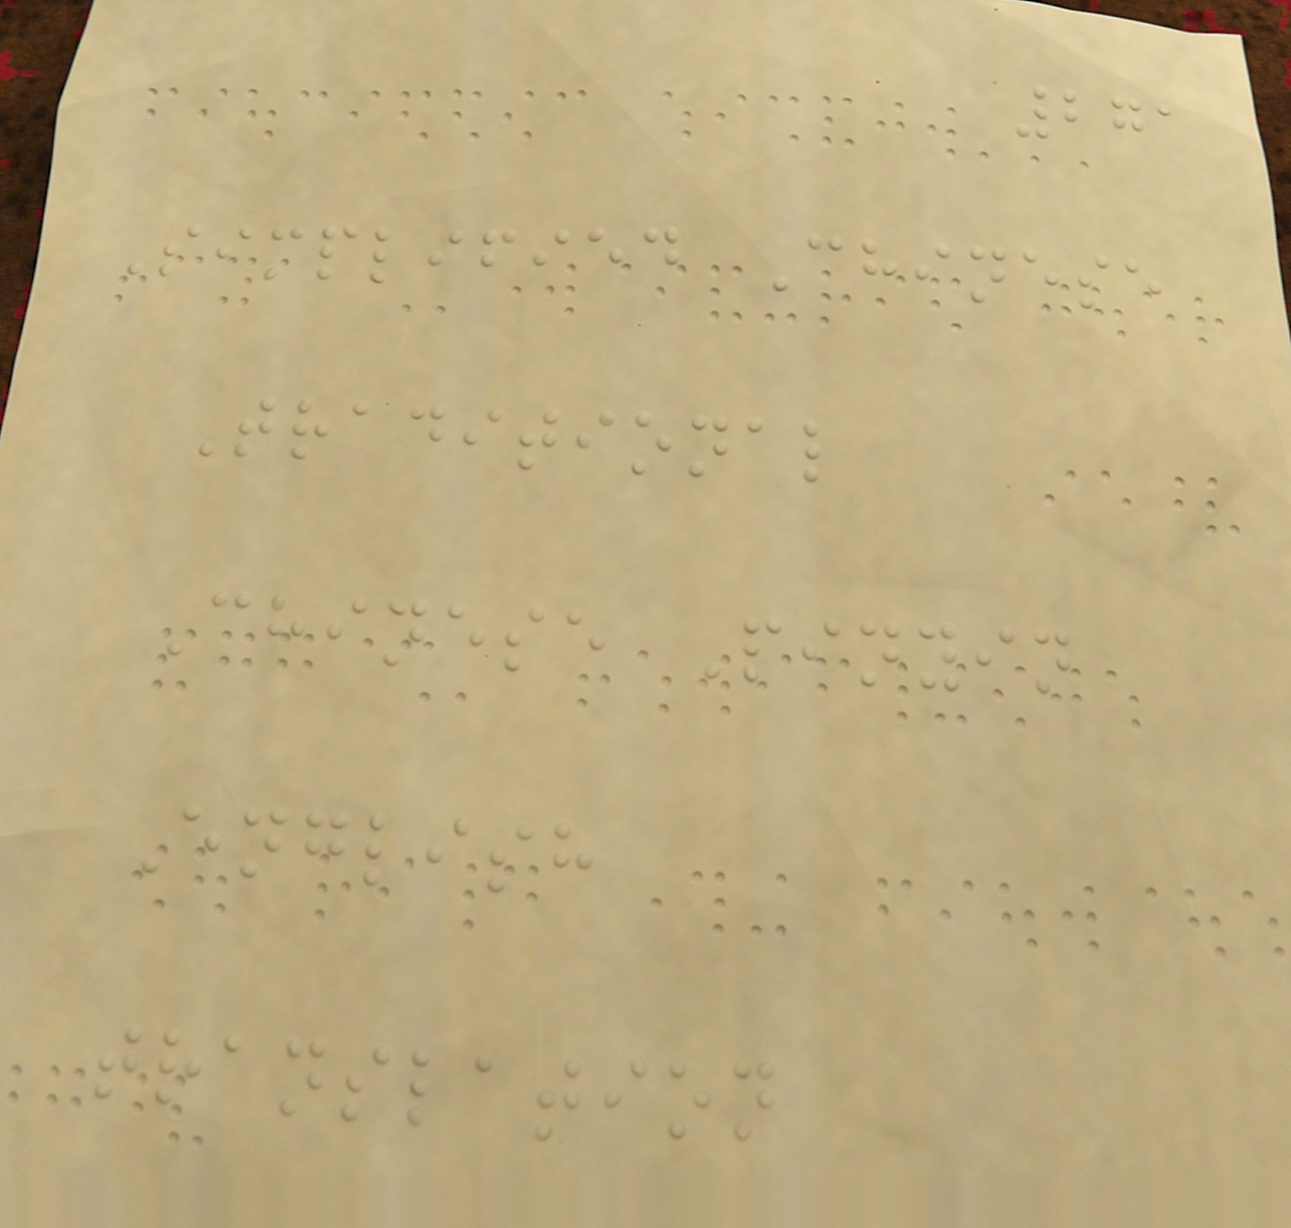271
Simplified Chinese
Traditional
Chinese Pinyin
English
translation
